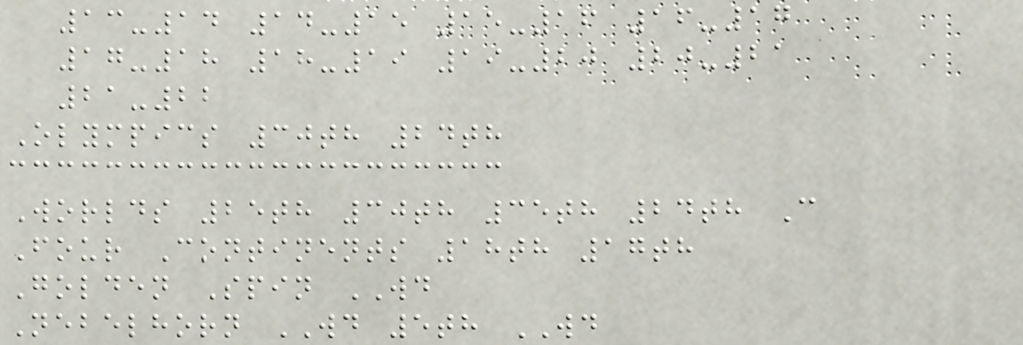13-14 14-15 15-16 16-17
17-18 18-19 19-20 20-21
21-22
Olympics 30th 24th
Worlds 25th 30th 35th 24th C
Four Continents 18th 17th
Golden Spin WD
Nebelhorn WD 5th WD
